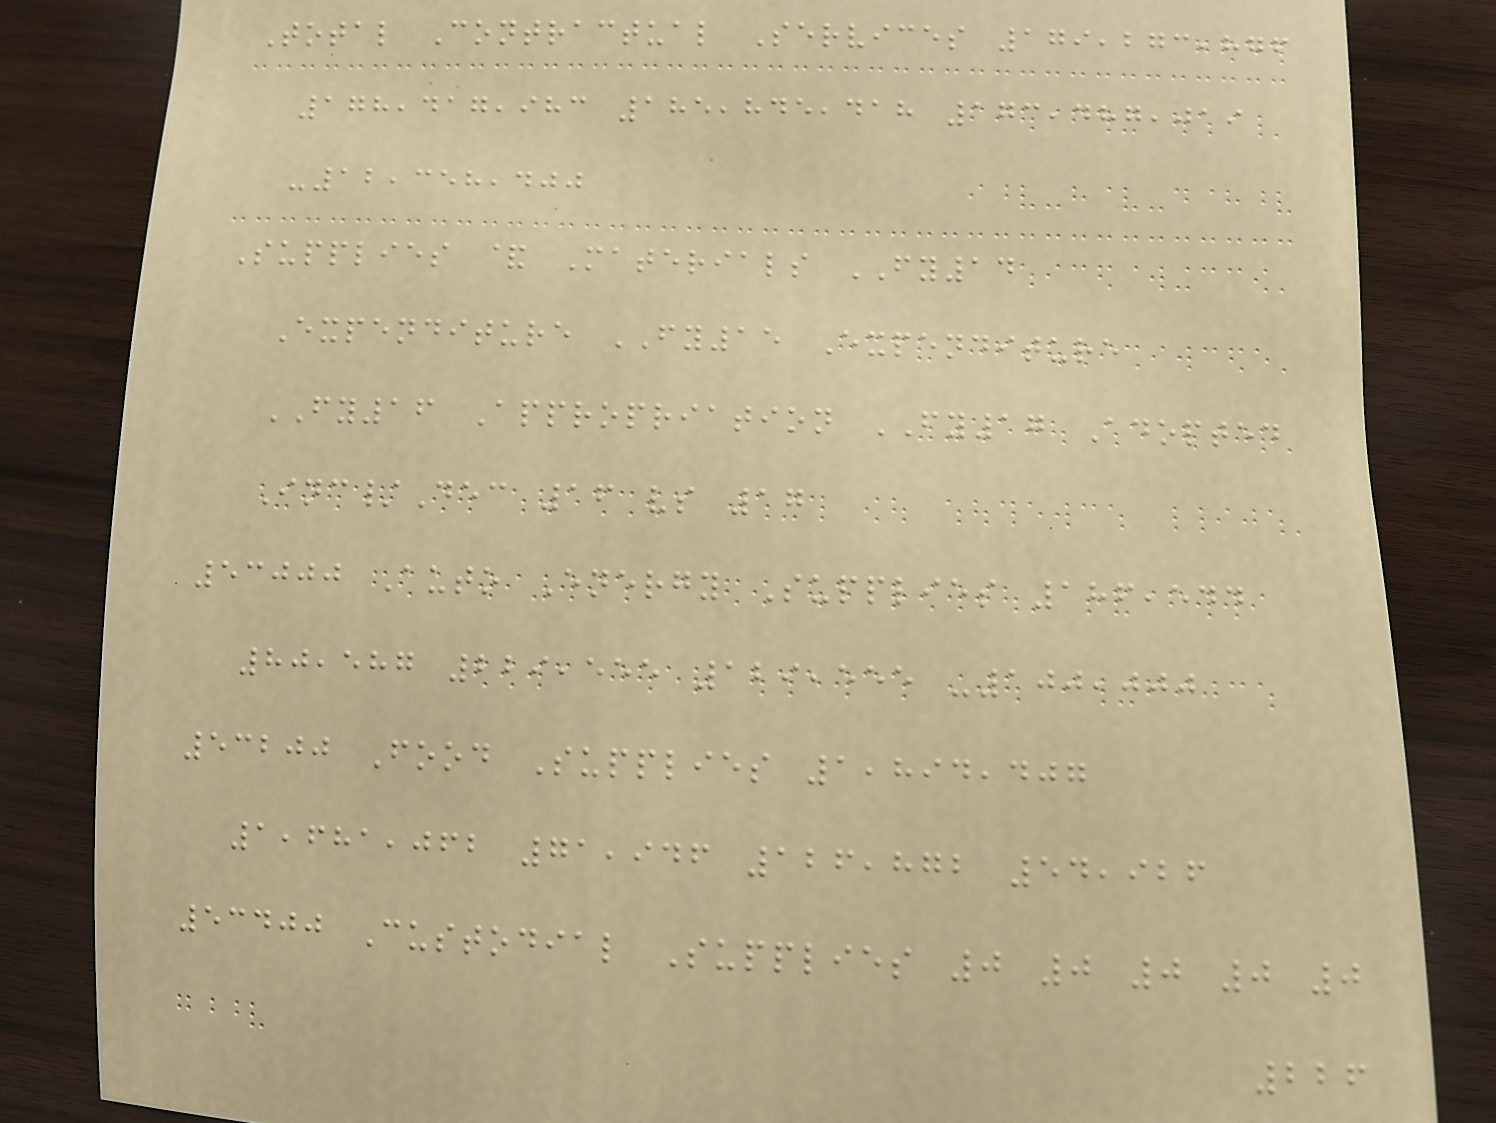Total Contractual Services 179,273,876
178,417,983 185,845,418 173,487,019
-12,358,400
Supplies & Materials FY14
Expenditure FY15 Expenditure
FY16 Appropriation FY17 Adopted
Inc/Dec 16 vs 17
53000 Auto Energy Supplies 186,544
80,587 229,555 129,555 -100,000
53200 Food Supplies 1,894,407
1,681,062 71,946 126,872 54,926
53400 Custodial Supplies 0 0 0 0 0
226
